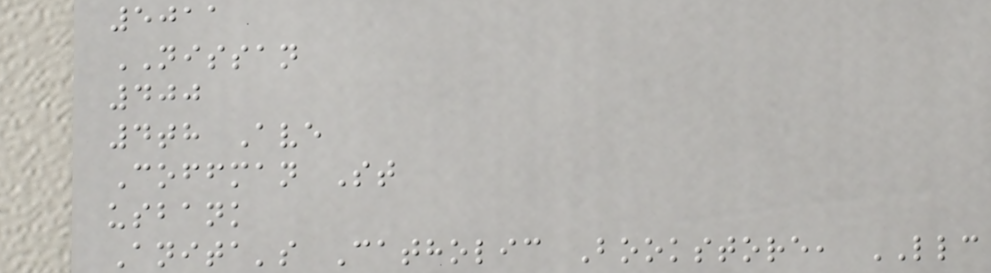5011
NISSAN
400
4th Ave
Coffman St
usbank
Anita's Catholic Bookstore, LLC
